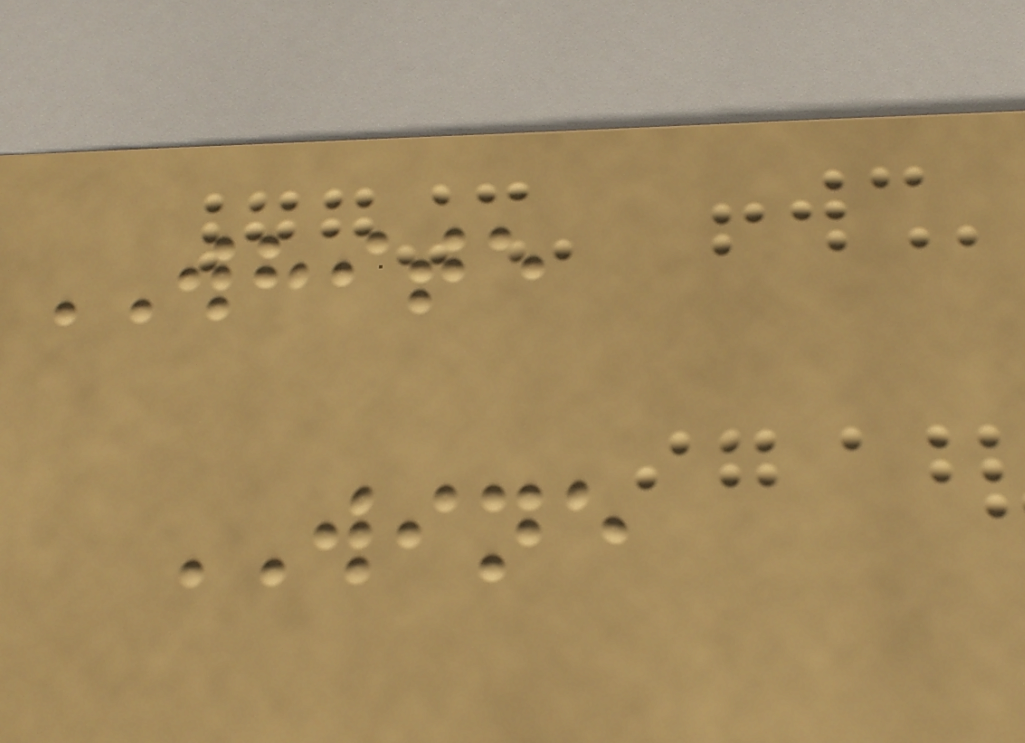WHITE
WINE
